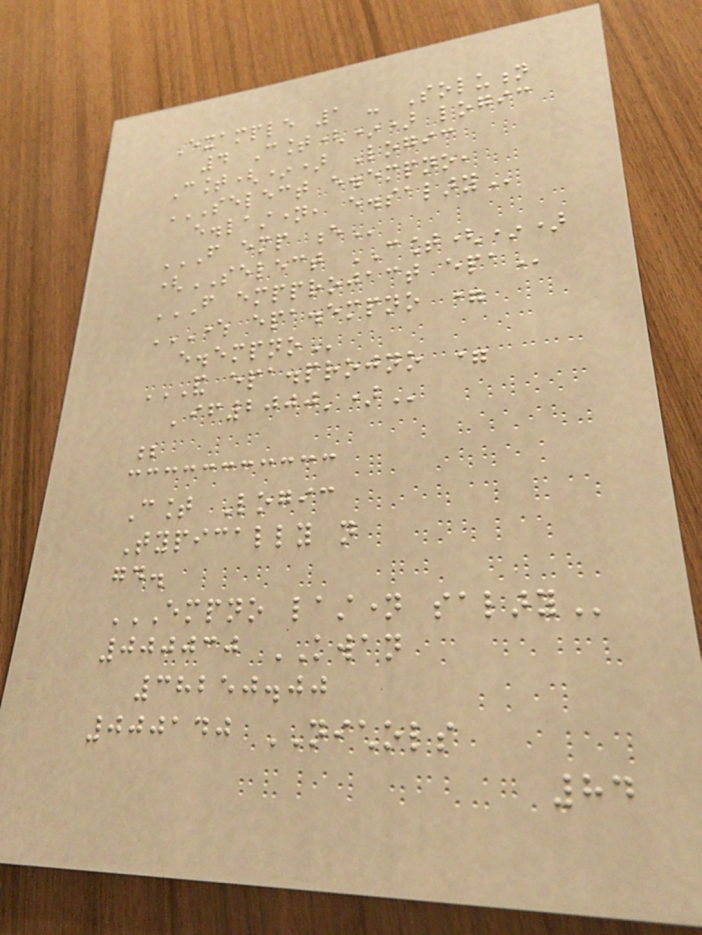Example 1 - Solution
4 Count(*) logic
Count(*) Logic
SELECT E.EMPNO,
E.LASTNAME, E.SALARY
FROM EMP E
(SELECT COUNT(*)
FROM EMPPROJACT EPA
WHERE EPA.EMPNO =
E.EMPNO
AND EPA.PROJNO =
'IF2000')
;
Count Logic
Typically not
good.
EMPNO LASTNAME SALARY
000030 KWAN
38250.00
000140 NICHOLS
84
